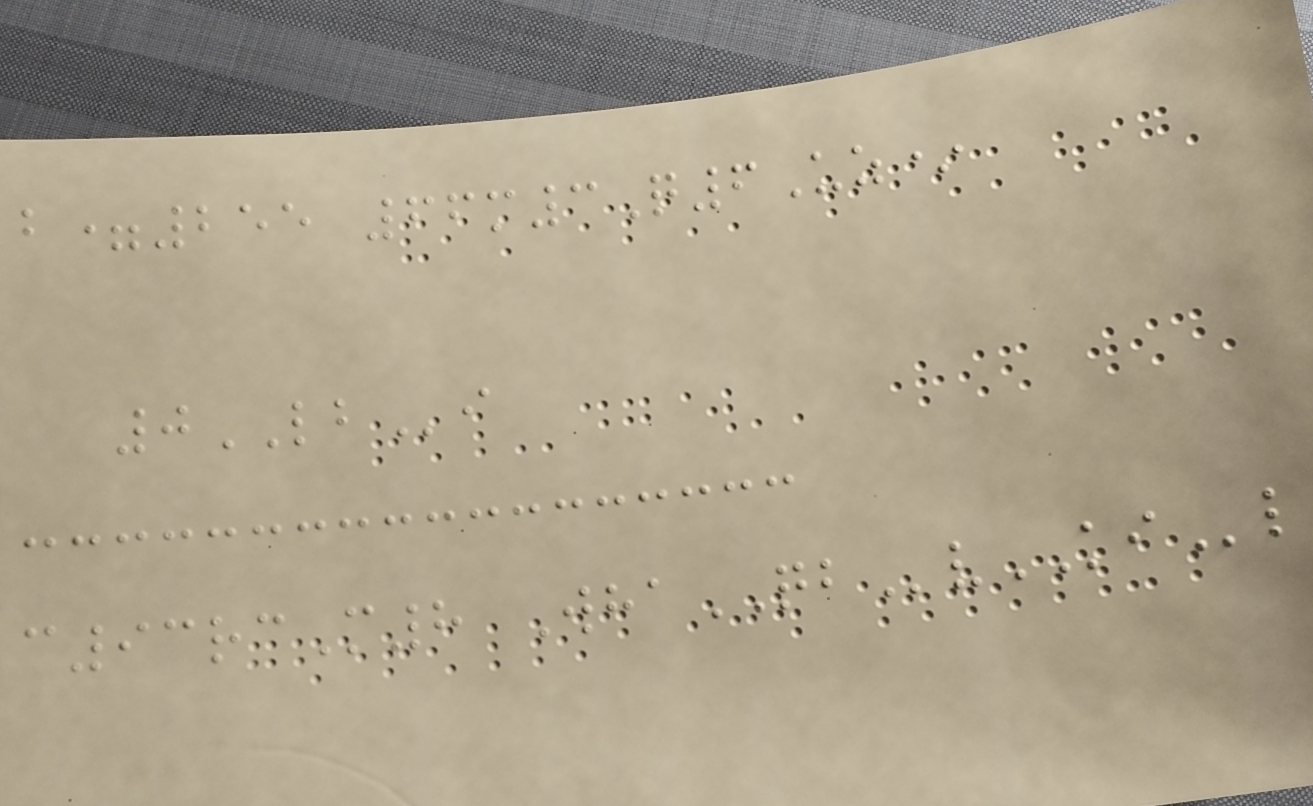b=255 66m3Q6Uz*
0LBi
c93rcM8 WhaQBvKIl
